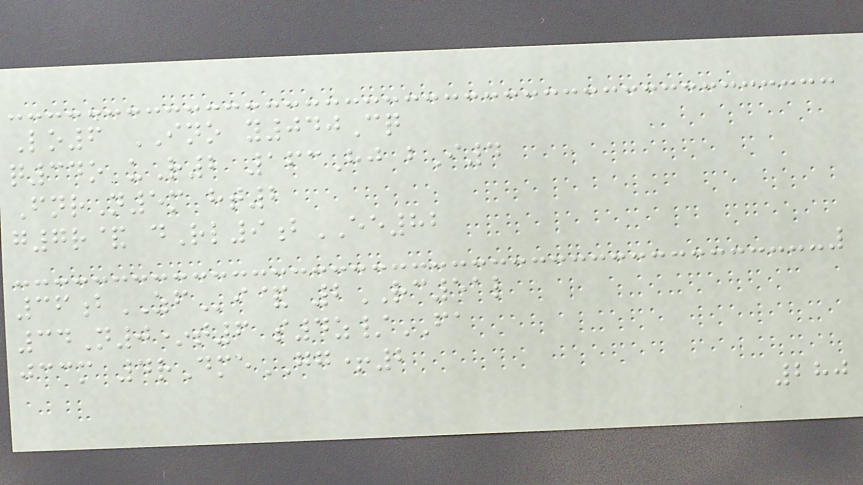Lo6 INO y040Cq
q34o uR2 163Hj bI4
FnrN5m ht2
g7r& dRl9bEE82
36bZFi& 2RC51l
34N0*t6 s4z/FA
jccm 4rDmeGG+2
280
